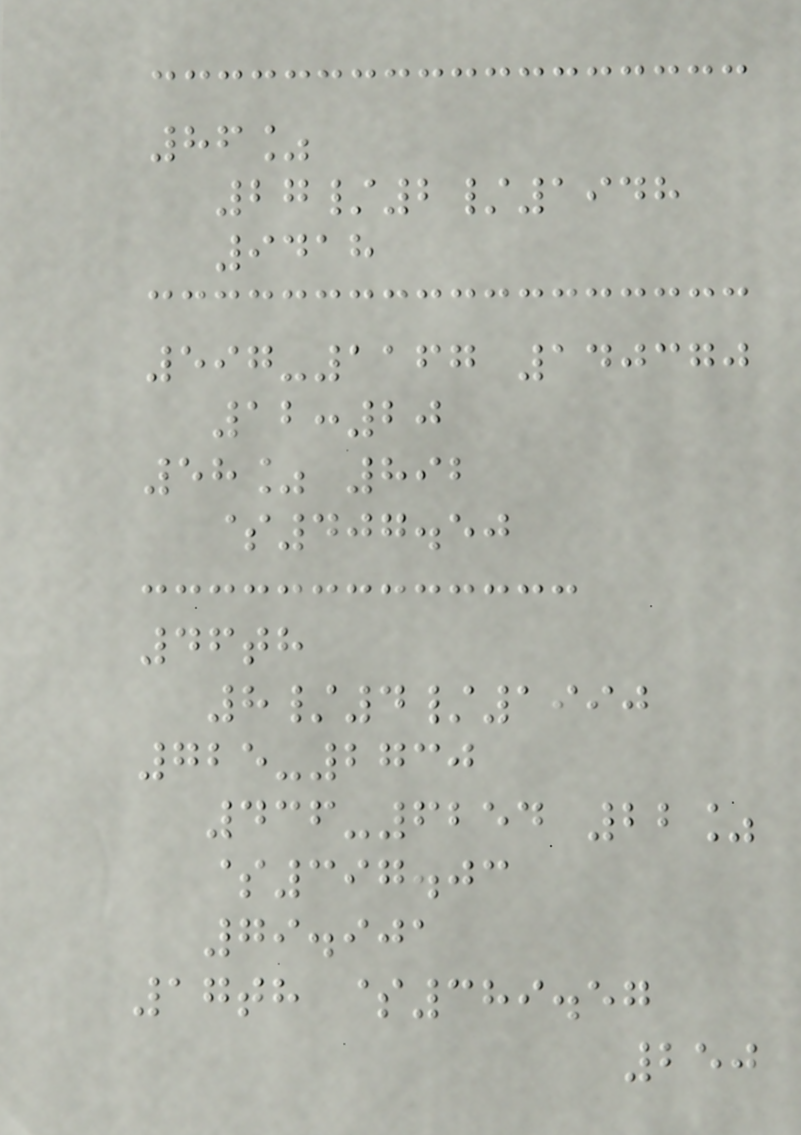86%
27/2/1948
9418
597-1167 140370
12:20
58% 892
$407.50
46th
8/4/1990
725-2730
436-6254 22%
$397.03
79.901
17th $389.57
250
